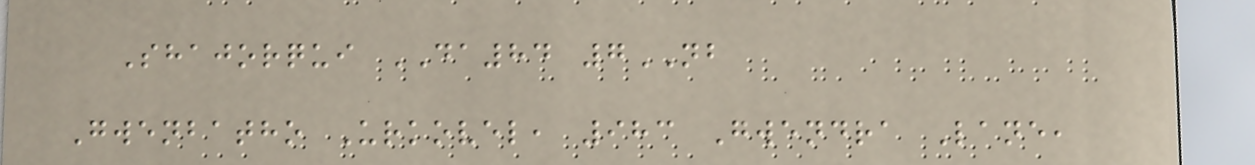Shajorqui DA84 7NB
Gwenbatho Urkovel, 983 Gwendra Lane,
